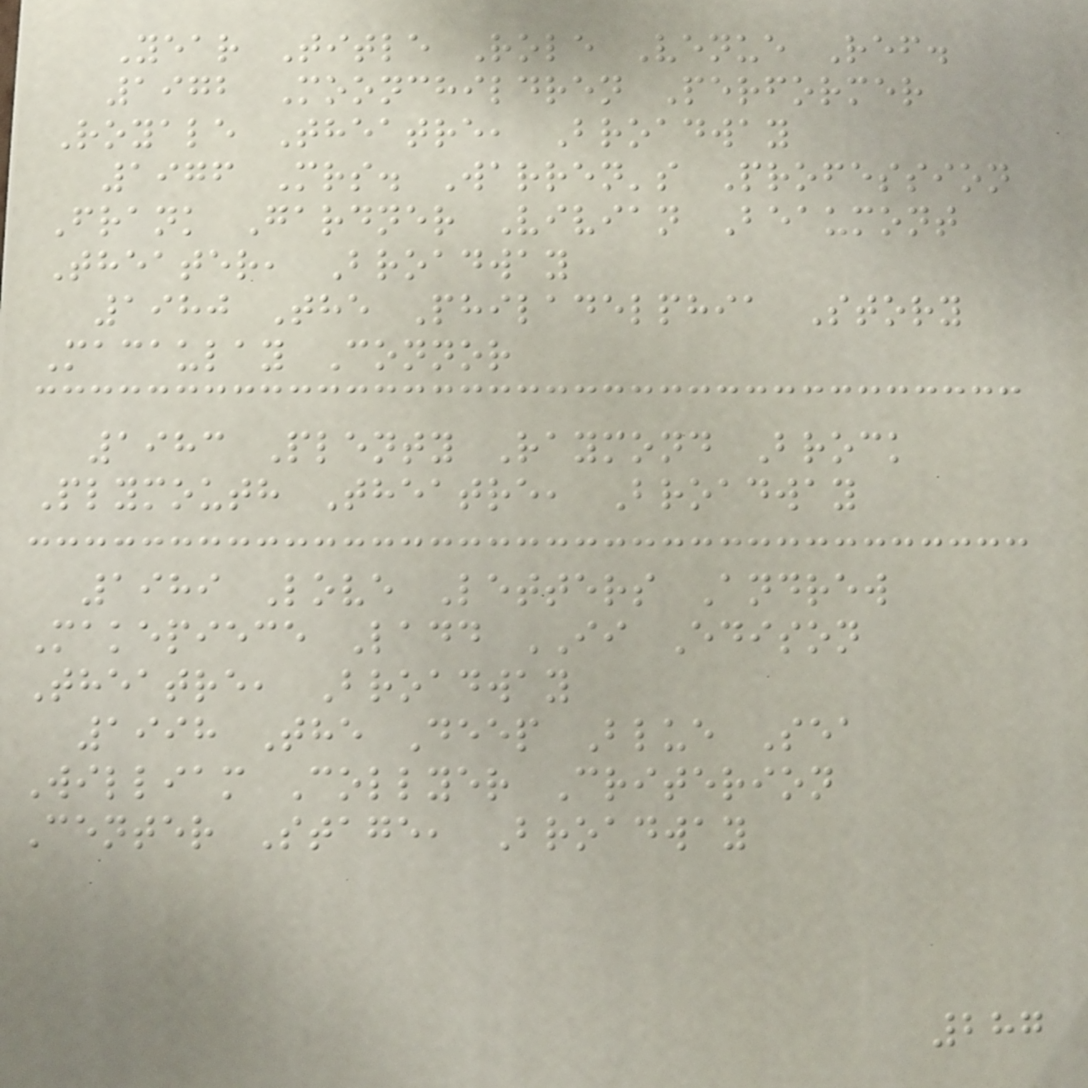Year Title Role Venue Ref.
1972 Moonchildren Performer
Royale Theatre, Broadway
1976 Mrs. Warren's Profession
Frank Gardner Vivian Beaumont
Theater, Broadway
1980 The Philadelphia Story
Macaulay Connor
1983 Plenty Raymond Brock
Plymouth Theatre, Broadway
1989 Love Letters Andrew
Makepiece Ladd II Edison
Theatre, Broadway
1998 The Deep Blue Sea
William Collyer Criterion
Center Stage, Broadway
287
